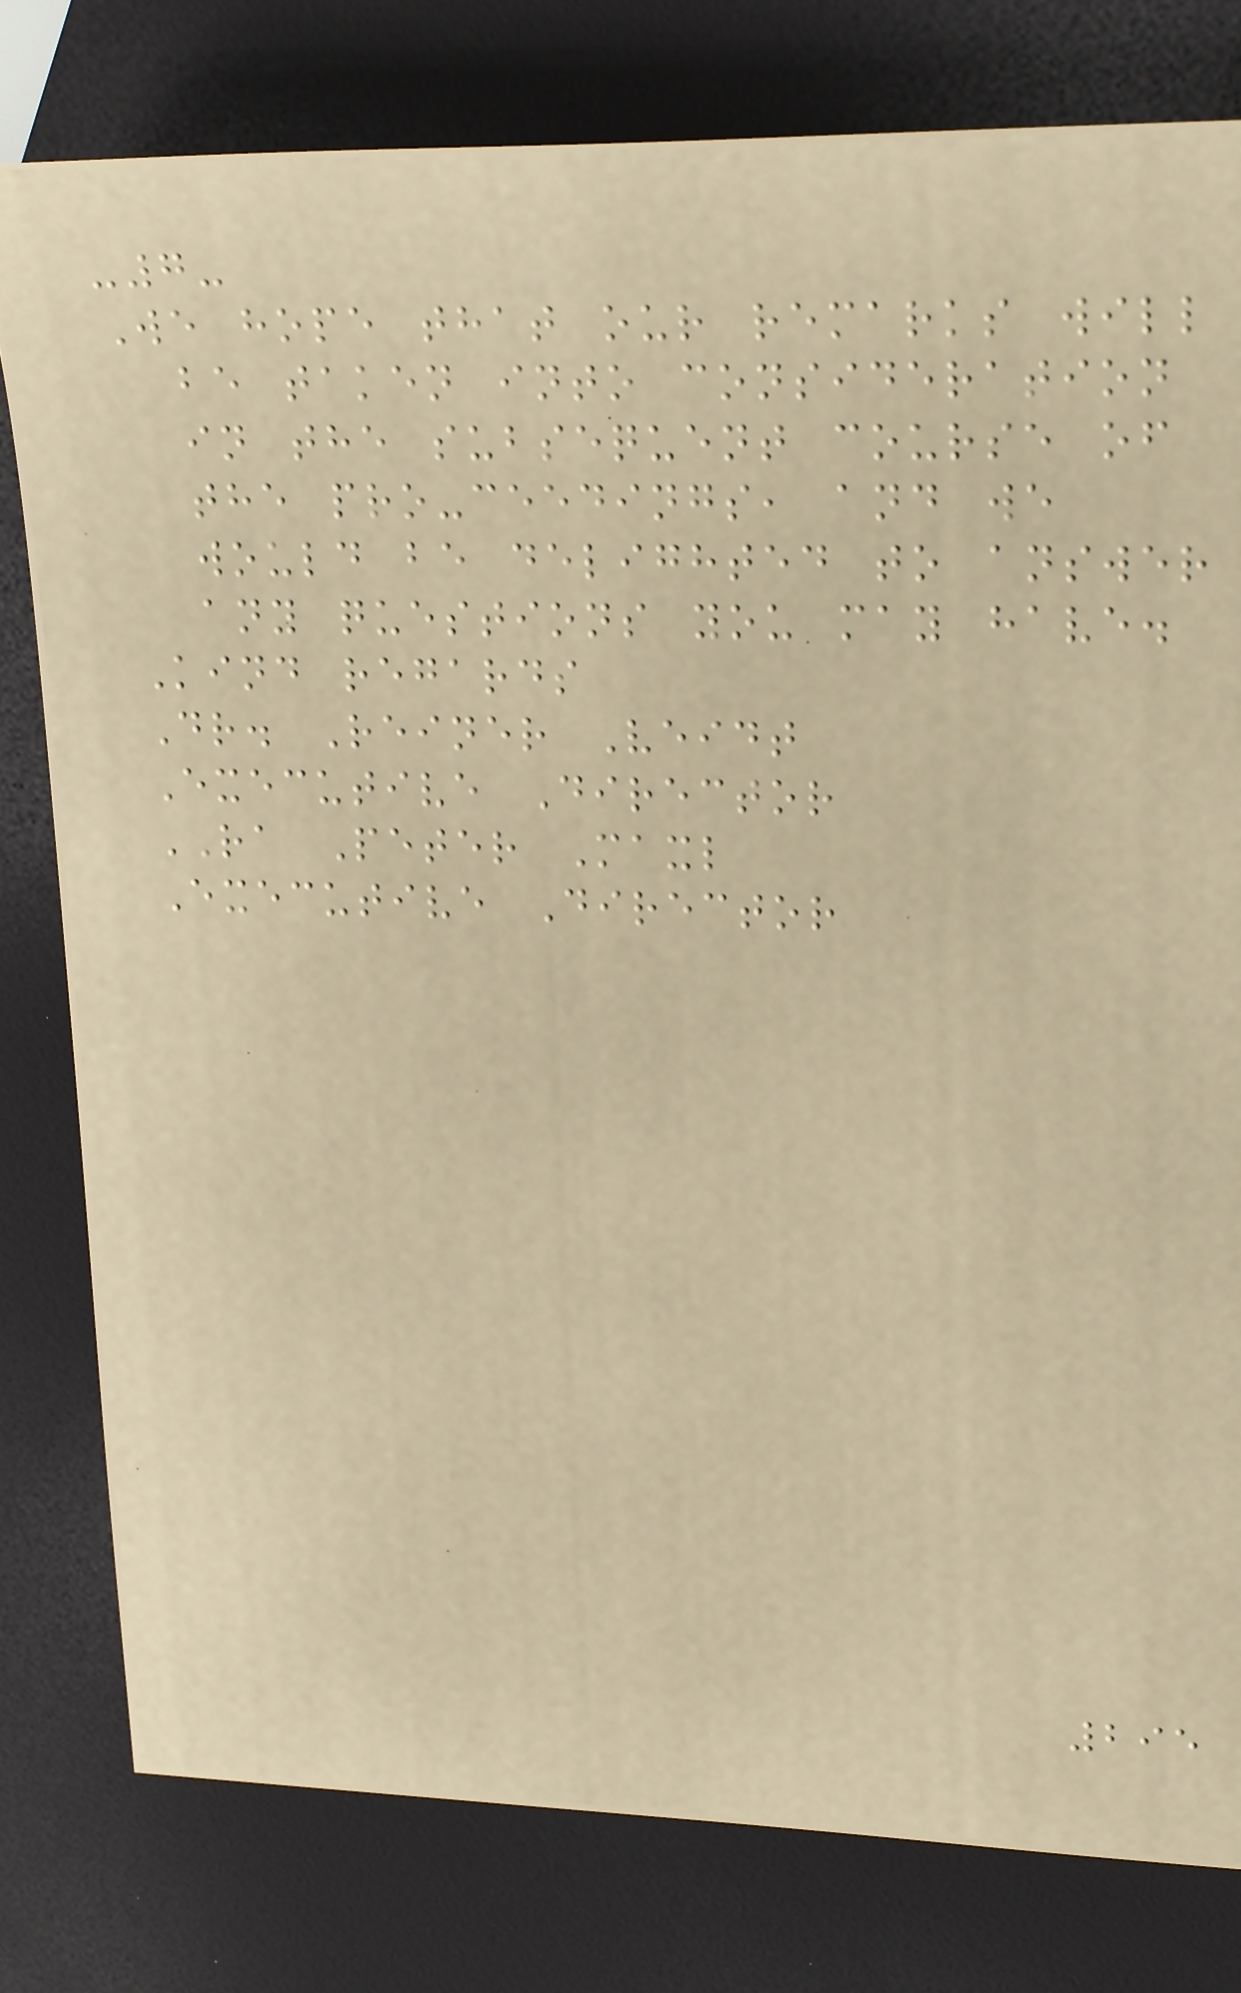-7-
We hope that our remarks will
be taken into consideration
in the subsequent course of
the pro-ceedings, and we
would be delighted to answer
any questions you may have.
Kind regards
Dr. Reiner Veidt
Executive Director
RA Peter Maxl
Executive Director
295
